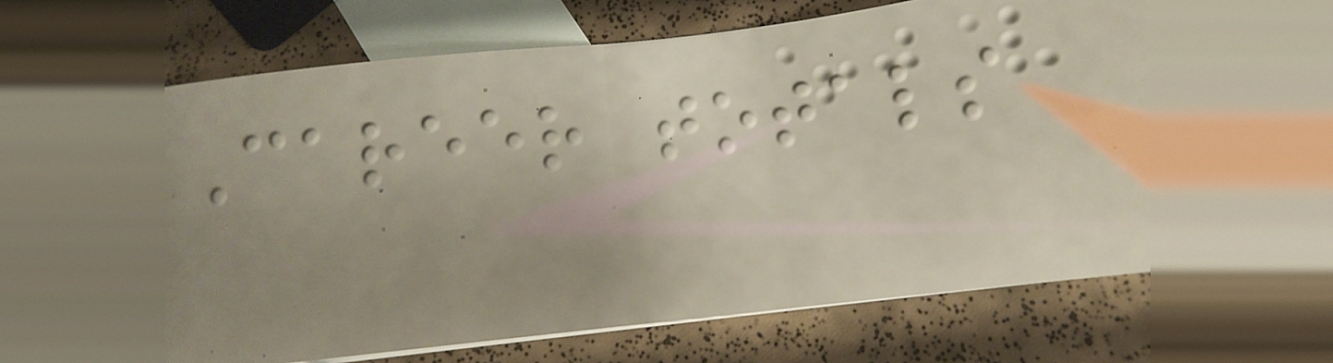Career totals
